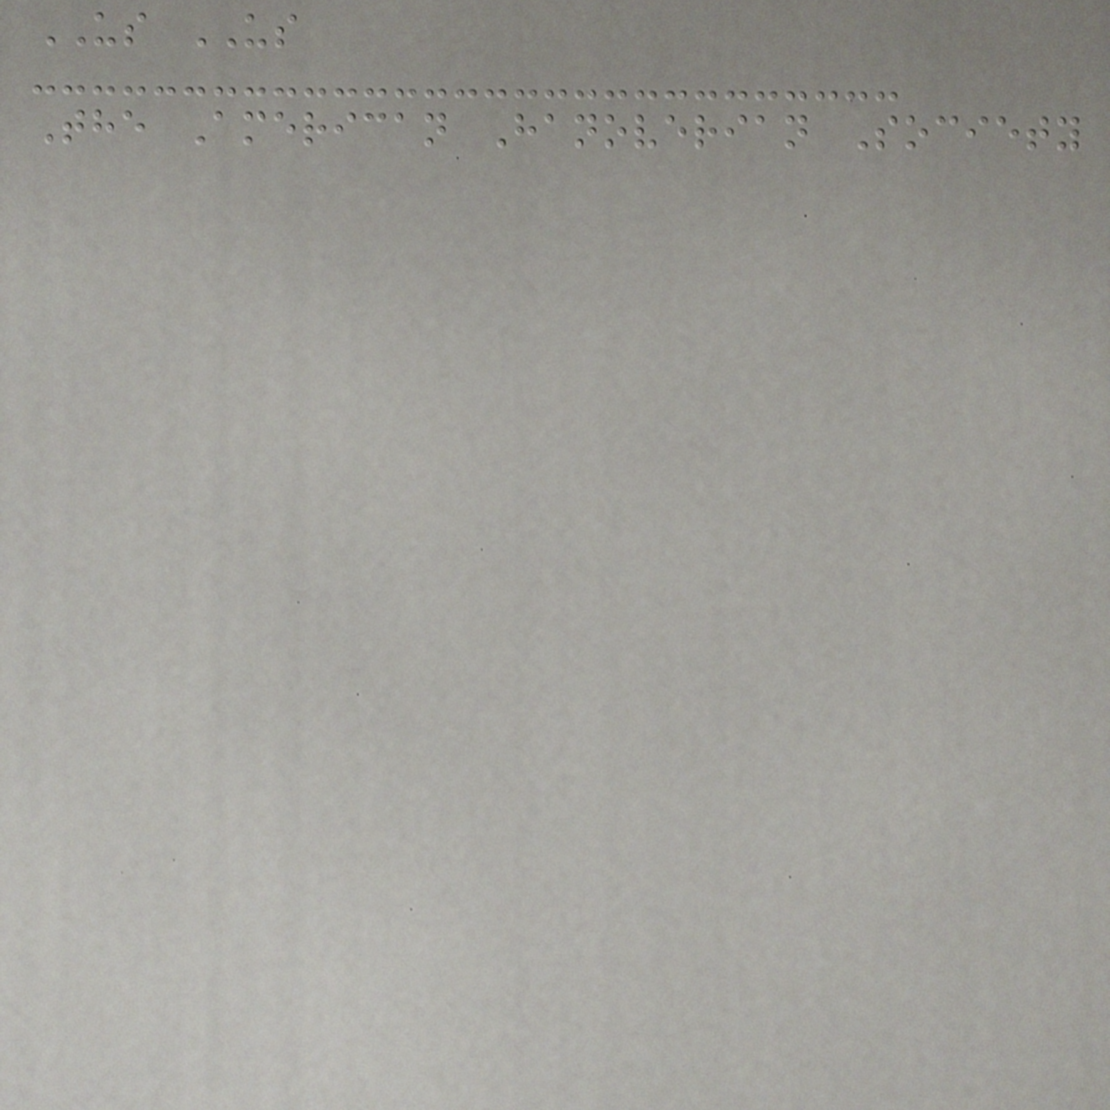US US
The American Hanoverian Society
